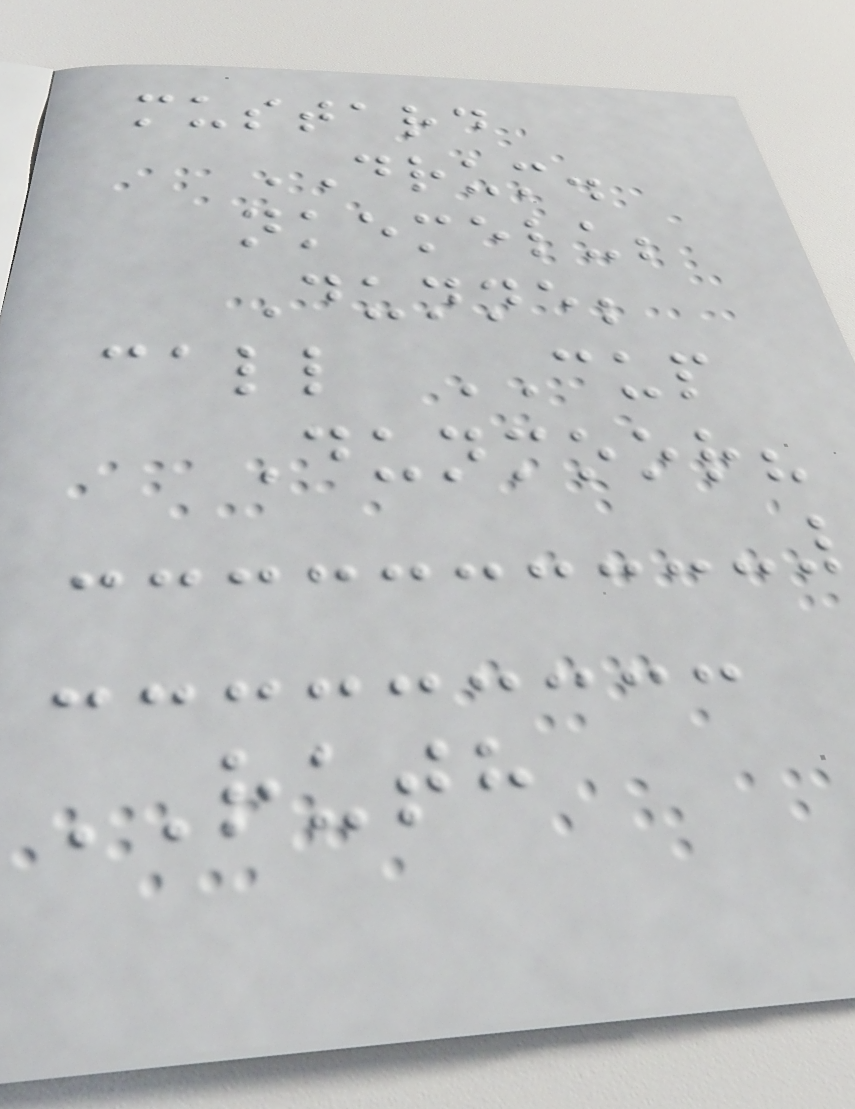mustard
DRUM.
nkemelu;
Dunne;
call CUP
Dunmoor?
RUTH
